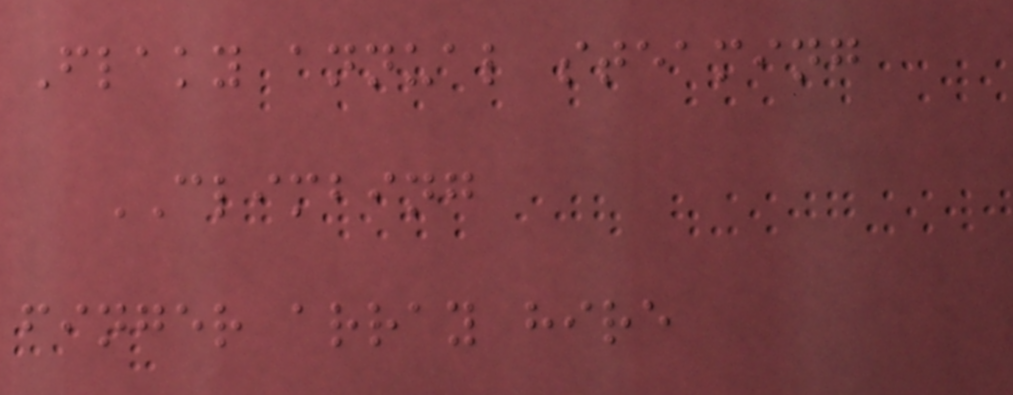Flaky annual steaming
CLIMBING
finger array hire
